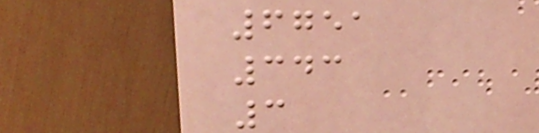6751
343
3
